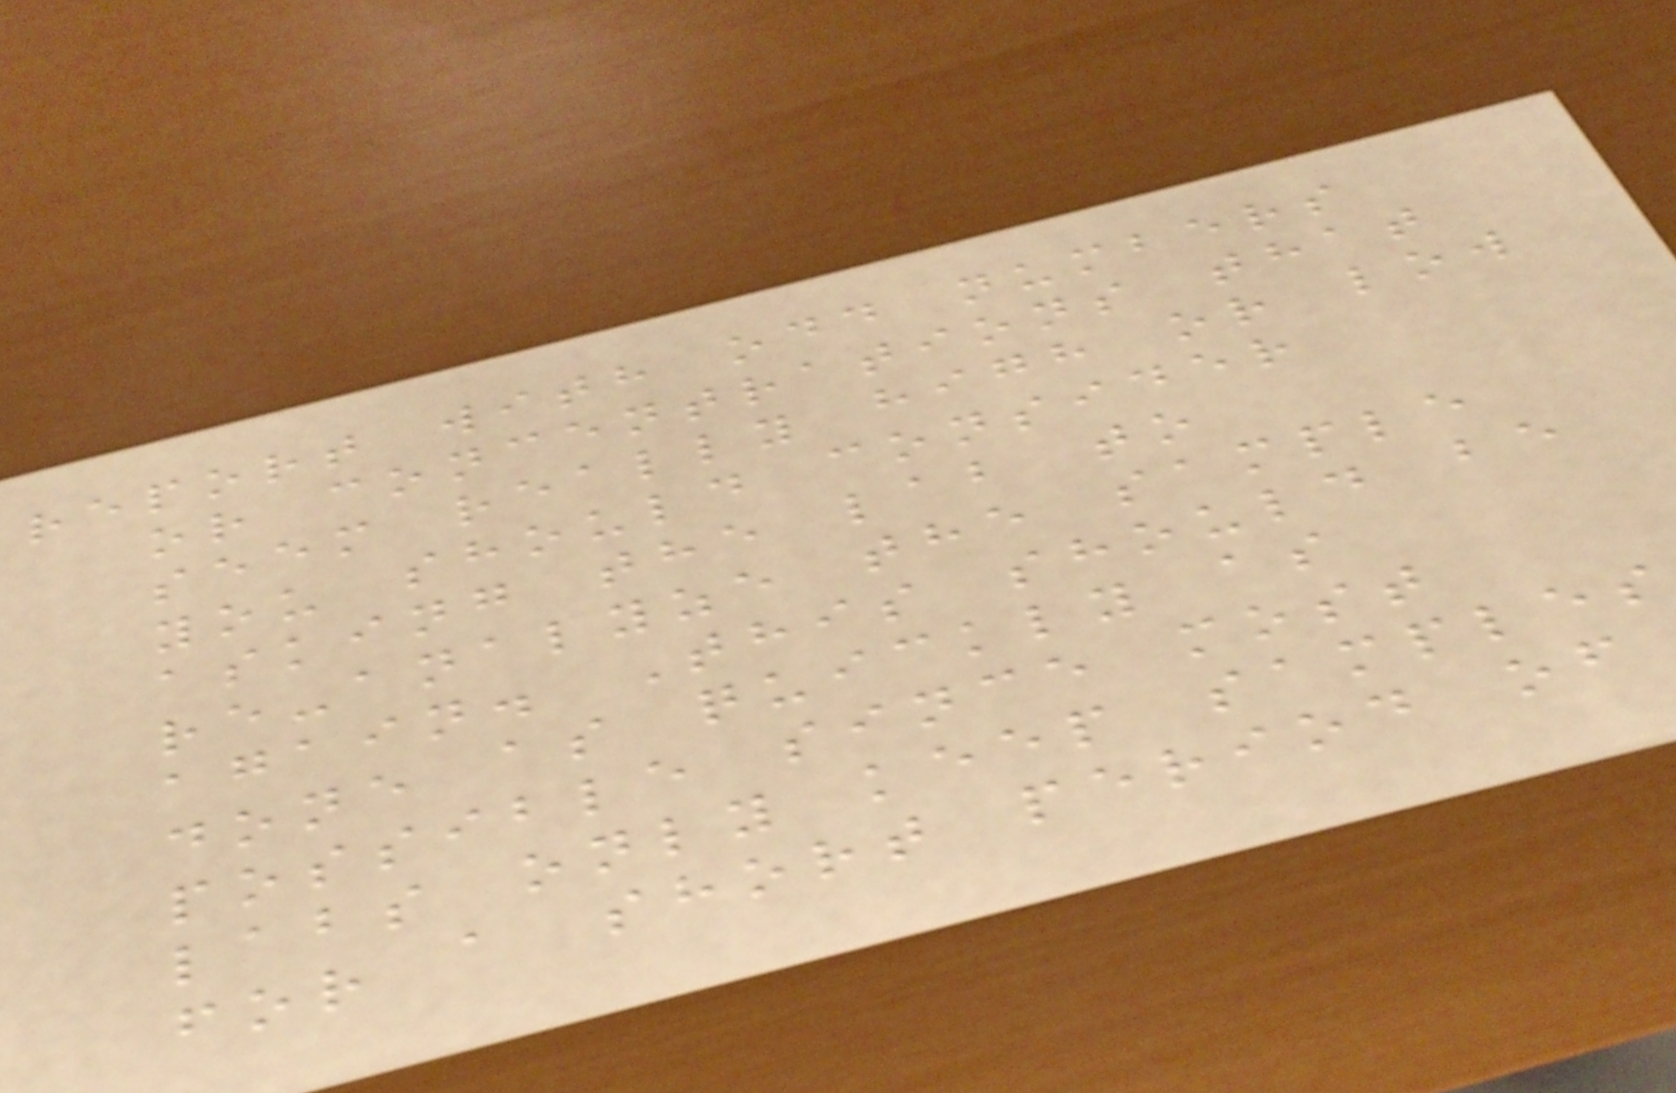report with odd numbers
or concentrations that
seem really high or low
you should consider
asking the lab to
re-analyze the sample
again. This should be
done as quickly as
possible since most
labs only keep samples
for a short period of
